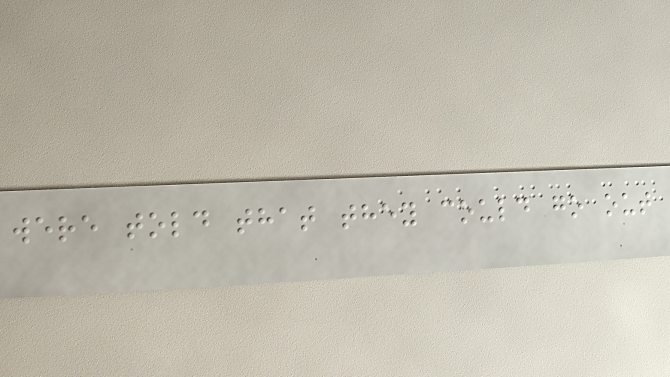were told that they could go out
